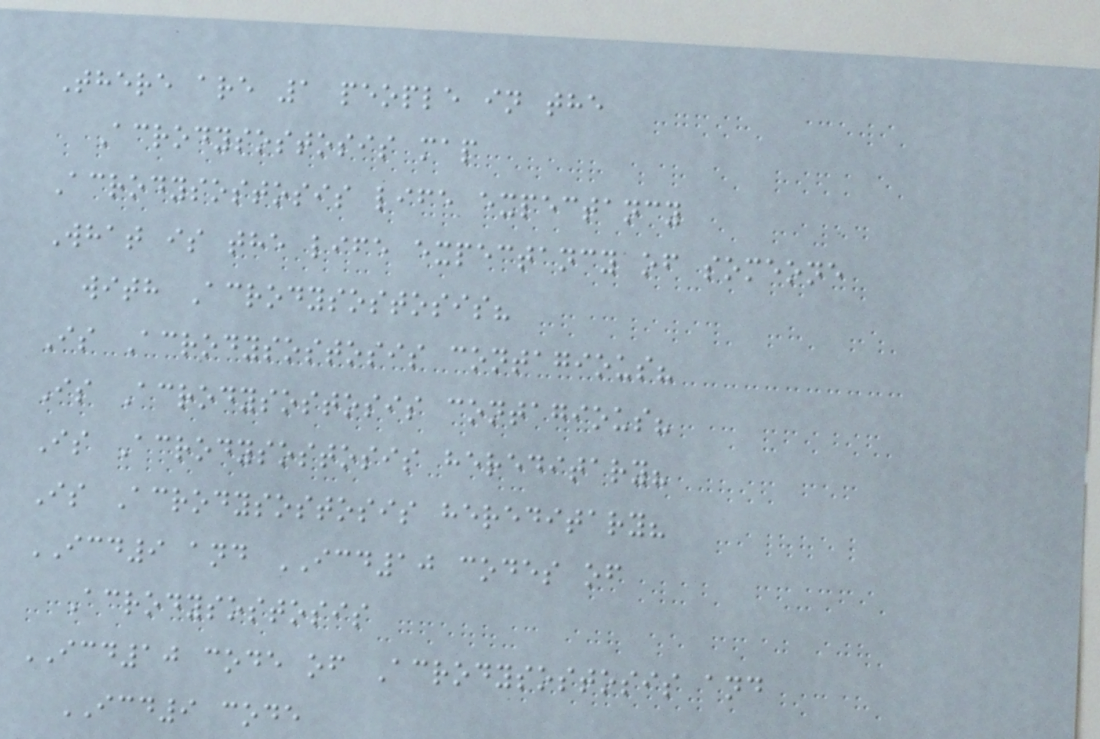There are 1 people in the
Acrodysostosis map
Acrodysostosis life expectancy
What is the life expectancy of someone
with Acrodysostosis?
Is Acrodysostosis contagious?
Is Acrodysostosis contagious?
Is Acrodysostosis hereditary?
Is Acrodysostosis hereditary?
ICD9 and ICD10 codes of
Acrodysostosis
ICD10 code of Acrodysostosis and
ICD9 code
